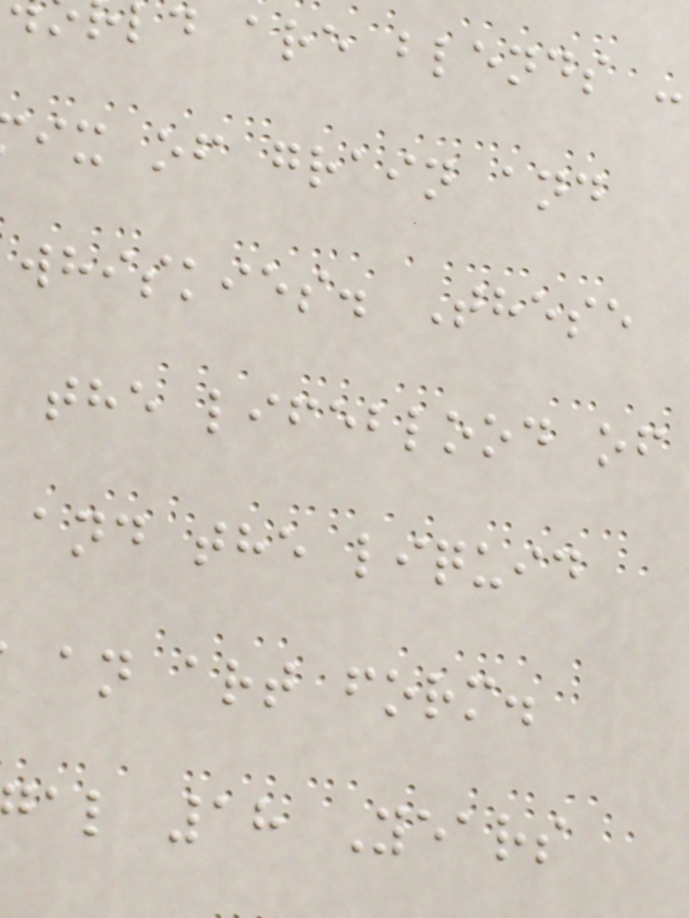ld are blends -
ix of grain and
whiskies. These
the lifeblood of
and the liquid
an art form.
al 18 Years
